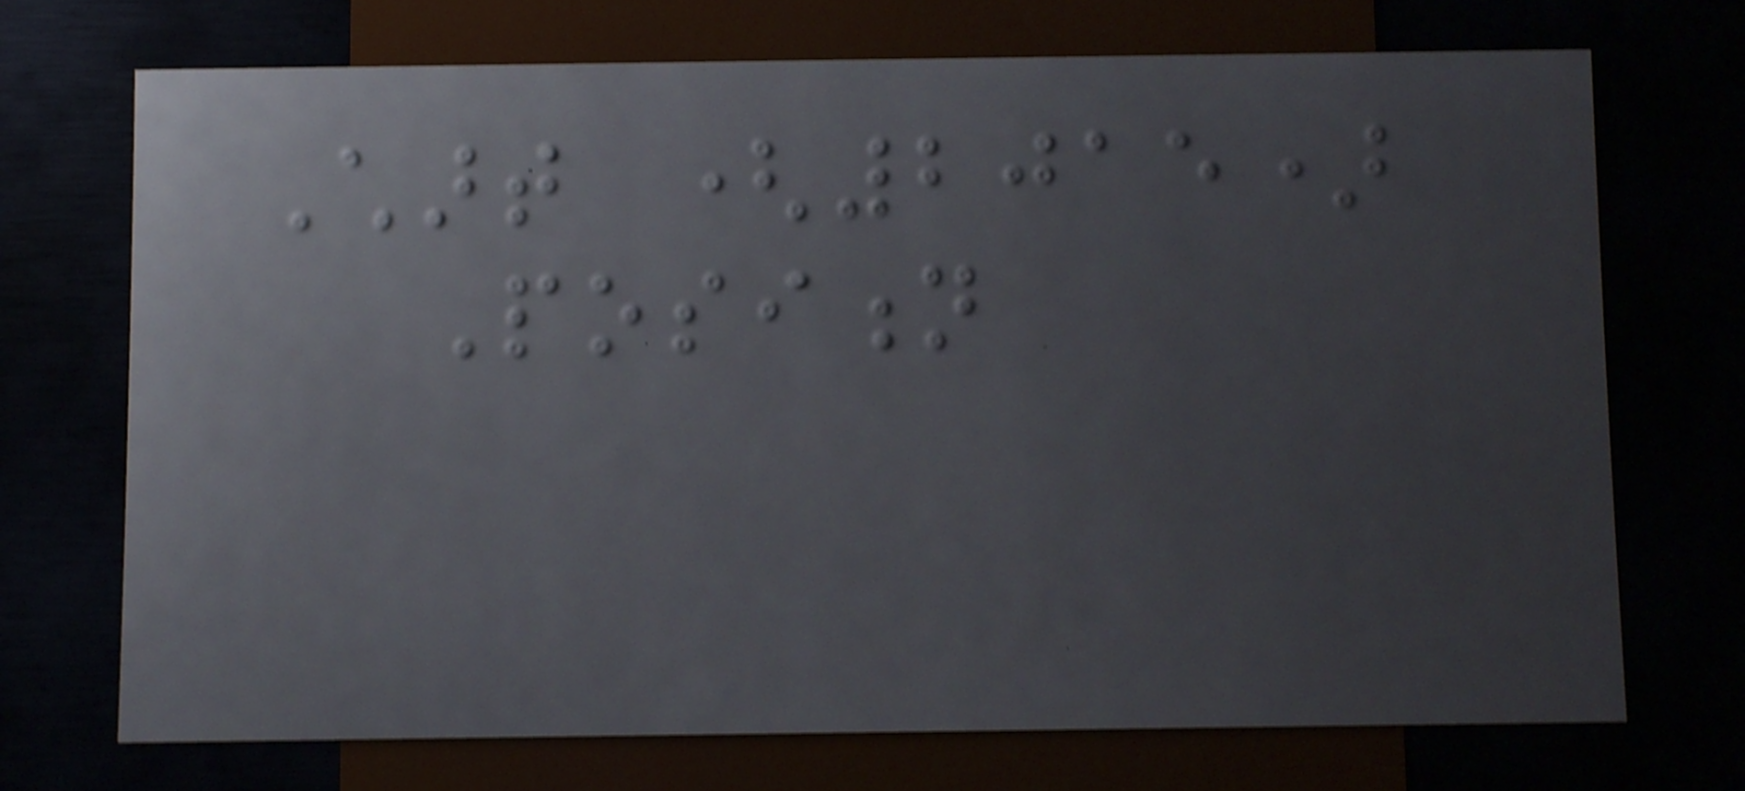Chart (2015)
Position
